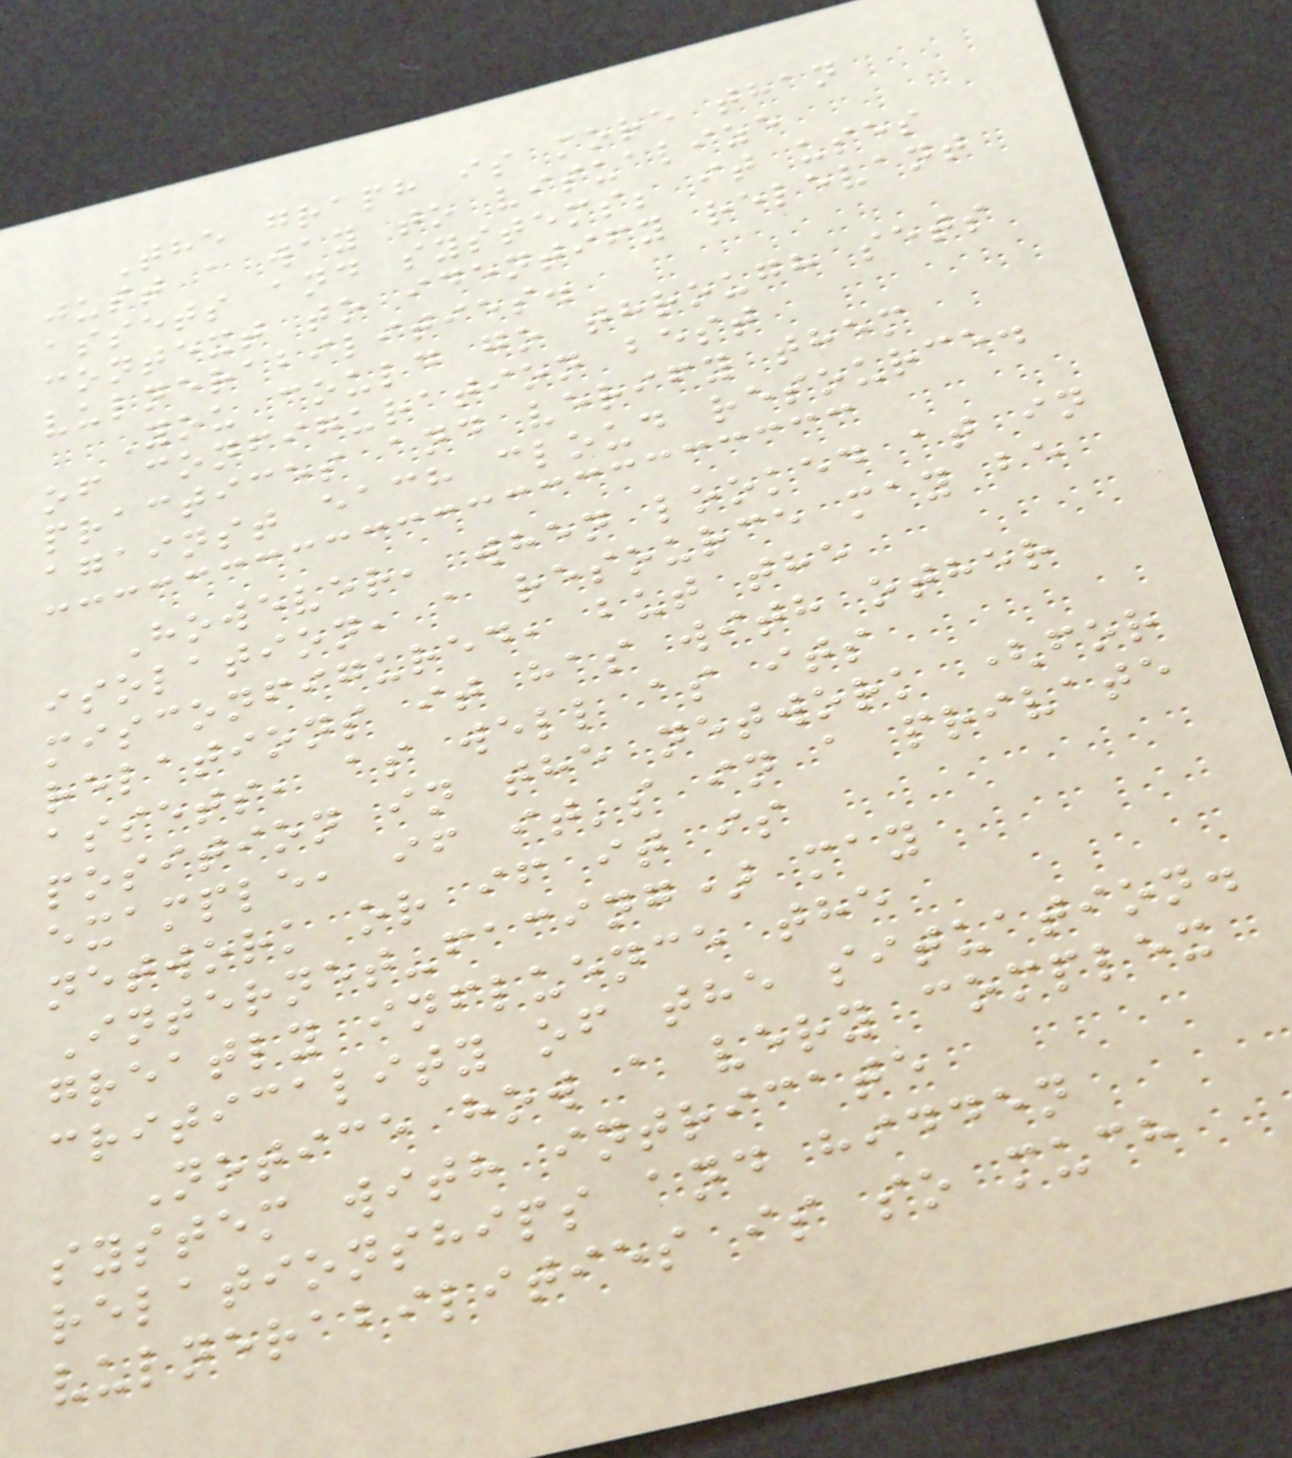The graph is more than
just a way to visualize
assets and systems; it uses
context to identify relevant
vulnerabilities.
You could go through sets
of configuration best
practices and verify them
against each cloud resource.
However, when looked at in
isolation, a resource may be
misconfigured, but the
relations it has with other
assets, as well as its
position in the network (for
example, if it's in a private
network or if it is
Internet-facing) may
greatly influence the
criticality of the situation.
Notice how a very complex
system with intricate
relationships and hidden
vulnerabilities is so much
